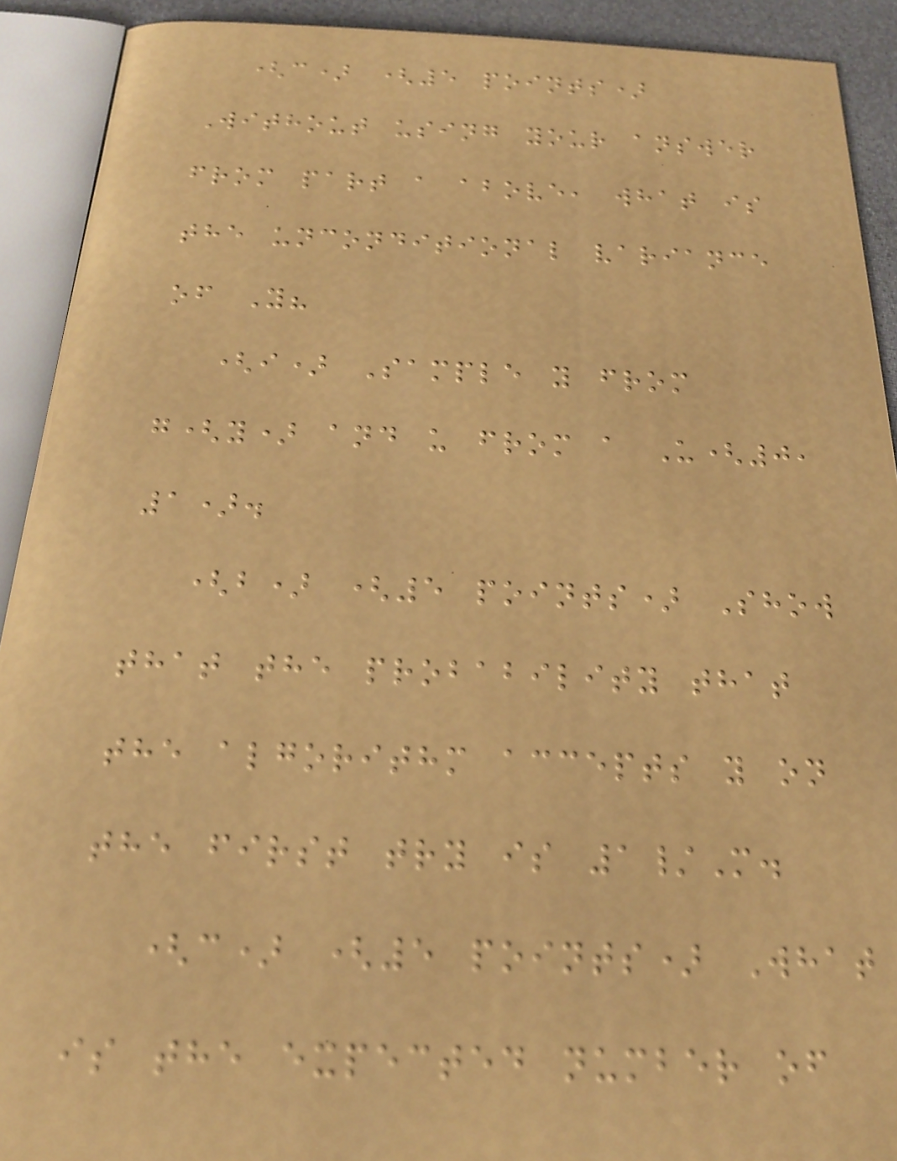(c) (5 points)
Without using your answer
from part a above, what is
the unconditional variance
of Y?
(i) Sample y from
g(y) and u from a U(0,
1).
(b) (5 points) Show
that the probability that
the algorithm accepts y on
the first try is 1/M.
(c) (5 points) What
is the expected number of
